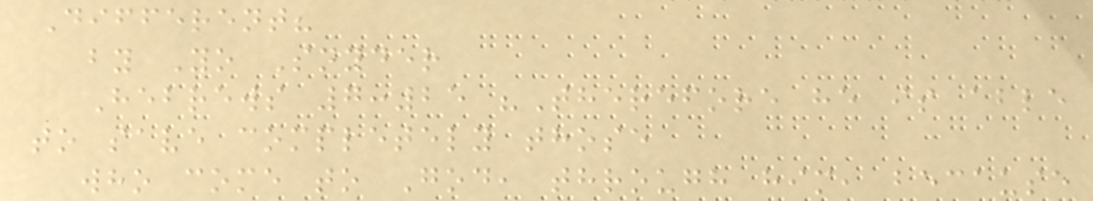Different?
by Yo Snyder
Hebrews 7:25 "Therefore he is able
to save completely those
who come to God, through him, because
